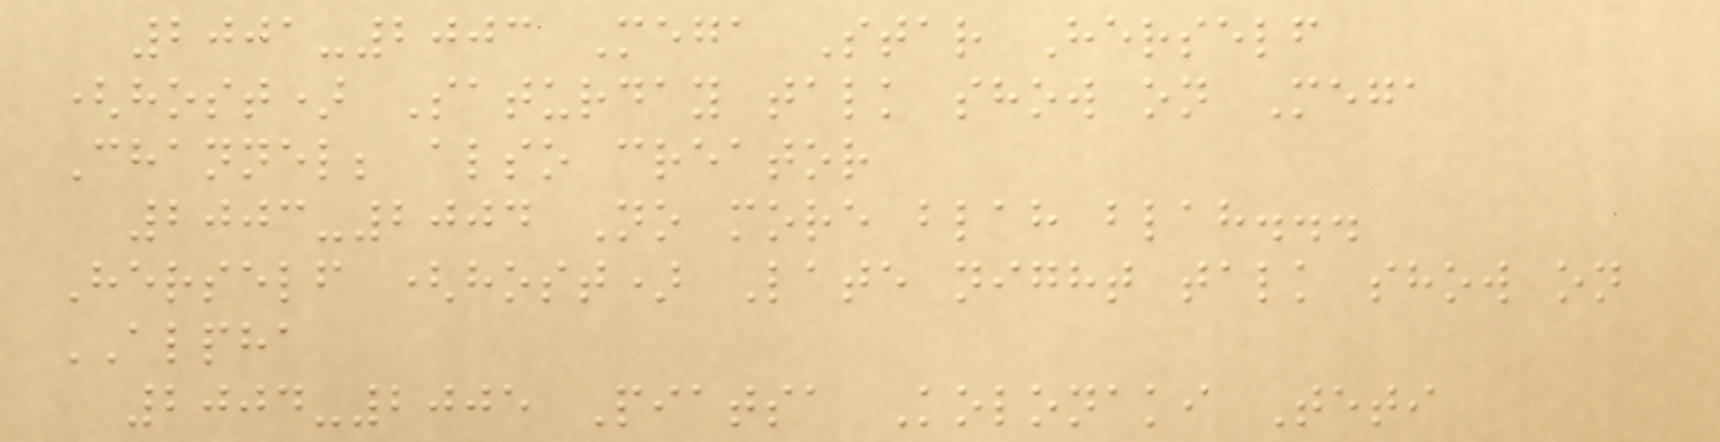2001-2003 Mega Star Herself
(host) Saturday talk show on Mega
Channel; also creator
2003-2004 No more blah blah...
Herself (host) Late night talk show on
ALPHA
2004-2005 Piatsa Kolonaki Teti
